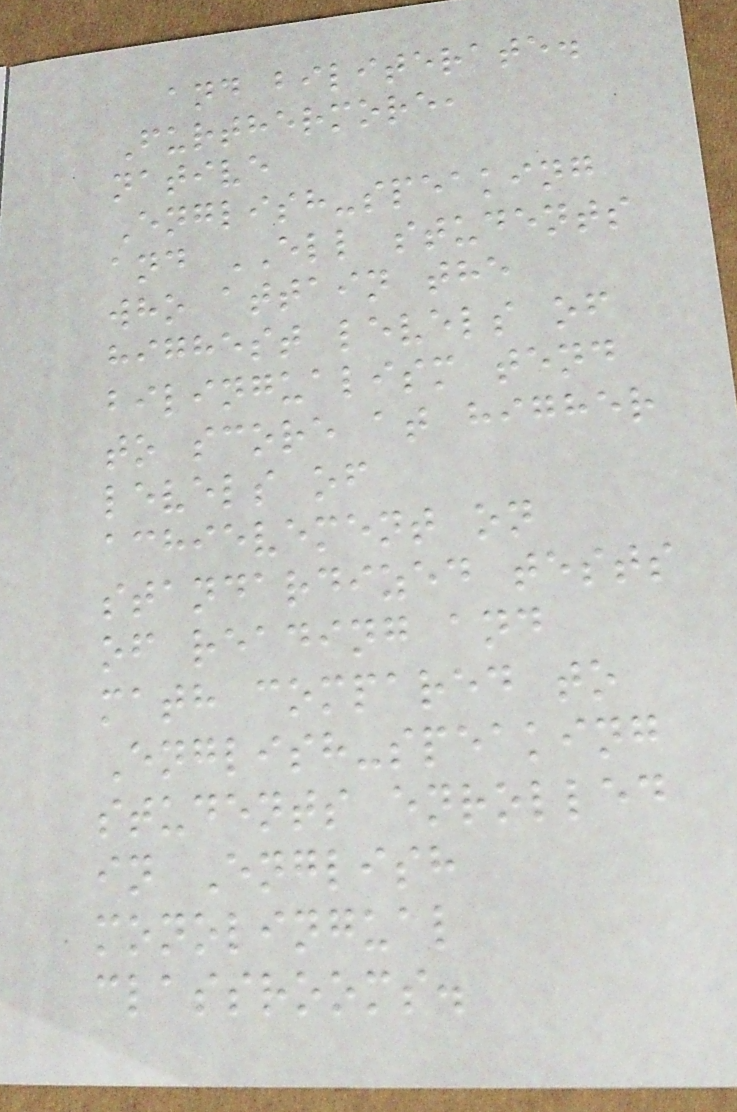and biliterate.
Furthermore,
native
English-speaking
and ELL students
who attain the
highest levels of
bilingualism tend
to score at higher
levels of
achievement on
standardized tests
of reading and
math compared to
English-speaking
students enrolled
in English
monolingual
classrooms.
